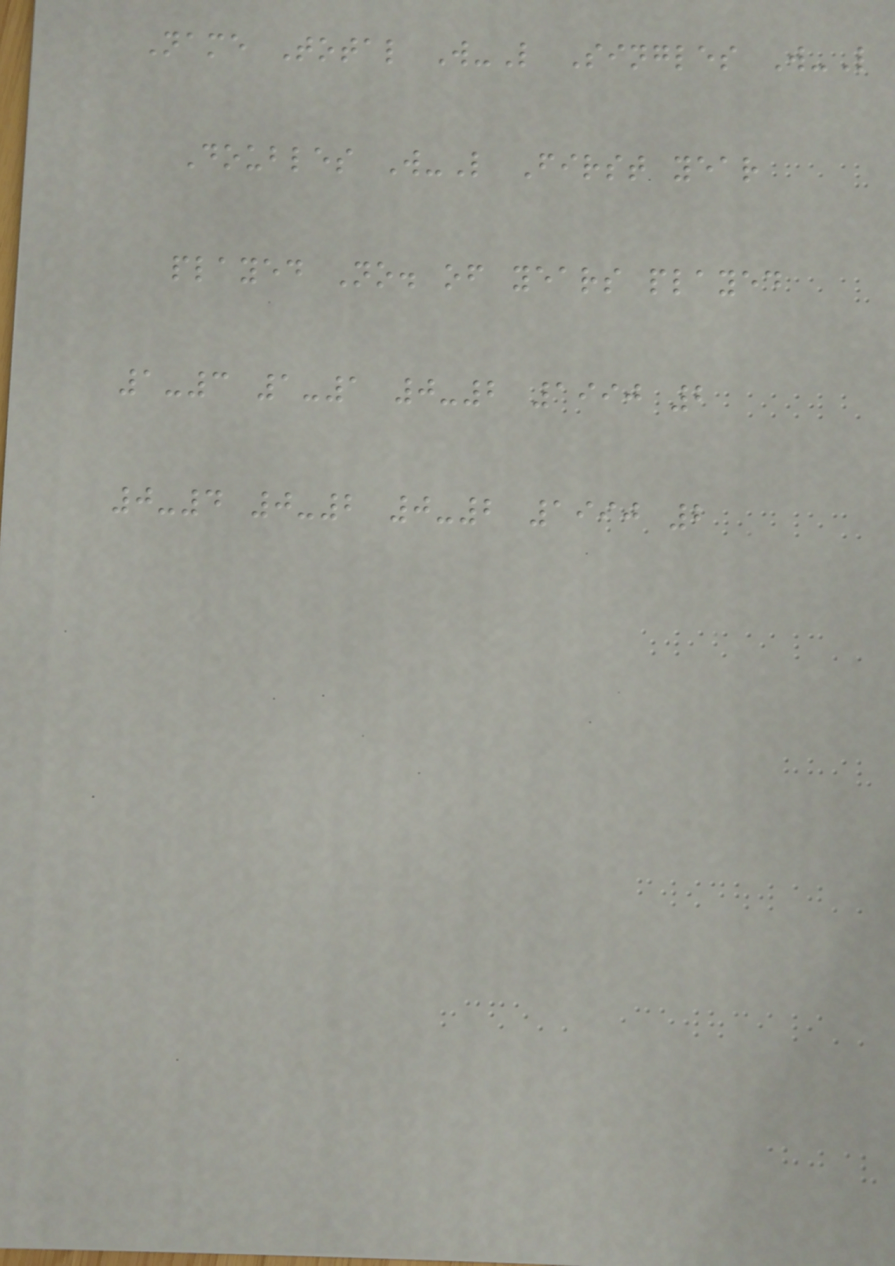Name Total W-L Singles W-L
Doubles W-L First year
played No. of years played
1-3 1-1 0-2 1990 2
0-4 0-2 0-2 1990 2
